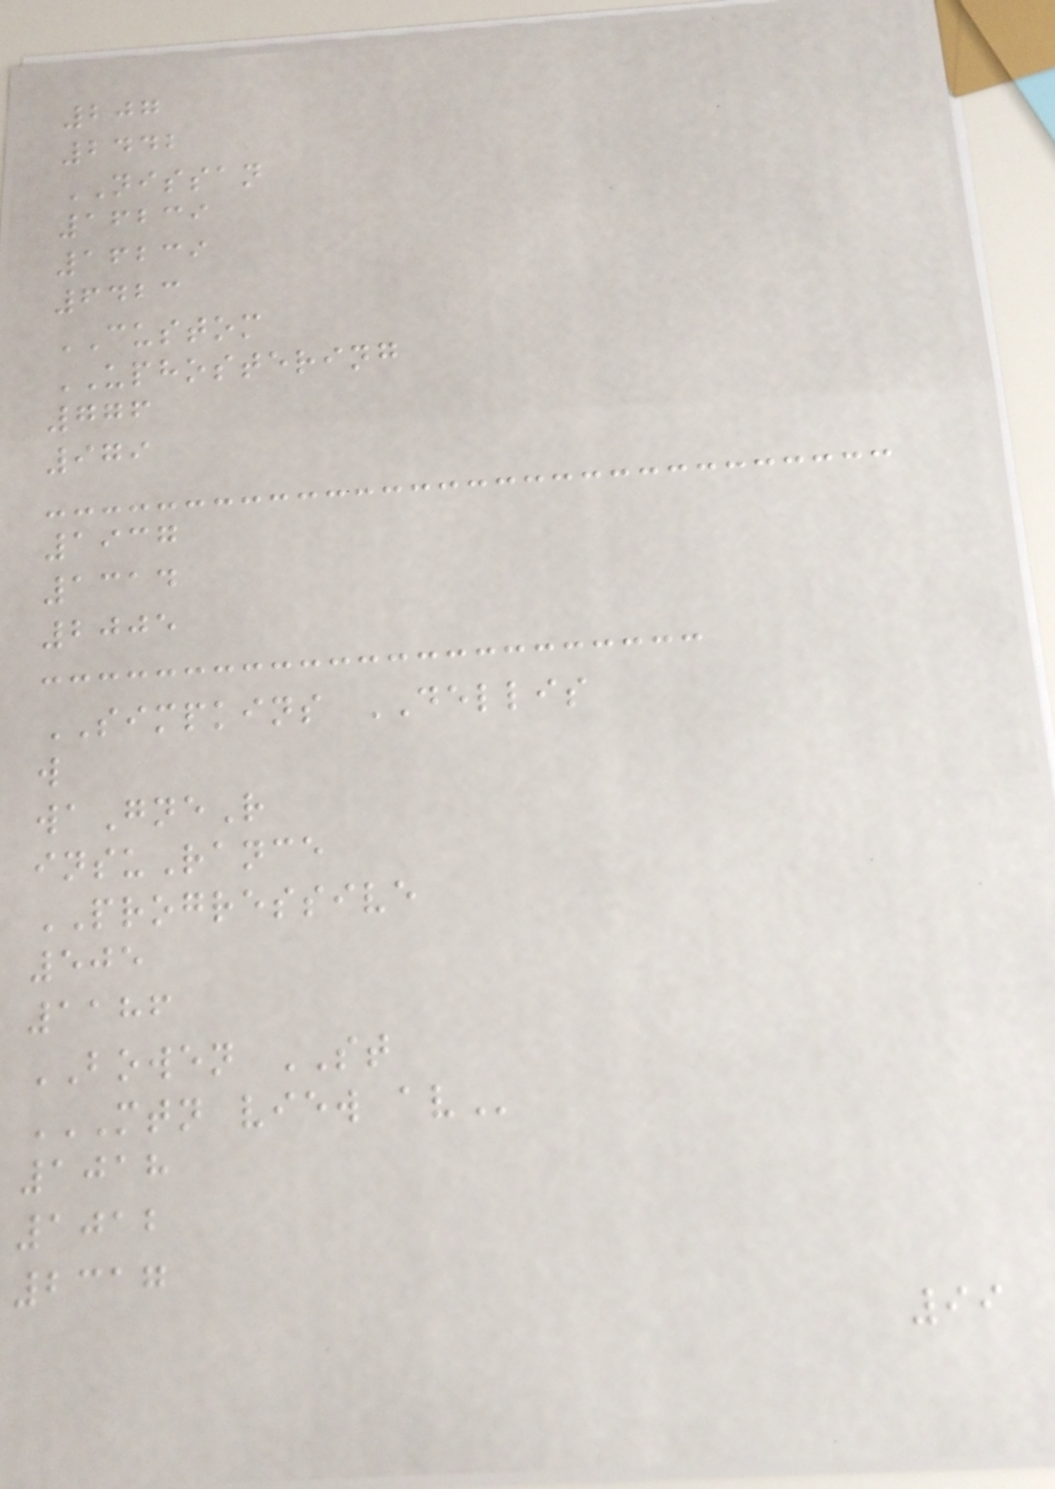207
2442
NISSAN
16239
16239
6423
CUSTOM
UPHOSTERING
776
979
1937
1314
2005
SIMPKINS DELLIS
w
waGneR
insuRance
PROGRESSIVE
505
1186
BOWEN ST
MTN VIEW AV
1018
1012
2317
99
